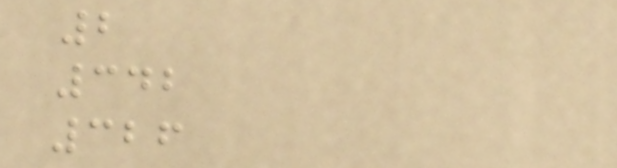2
342
326
